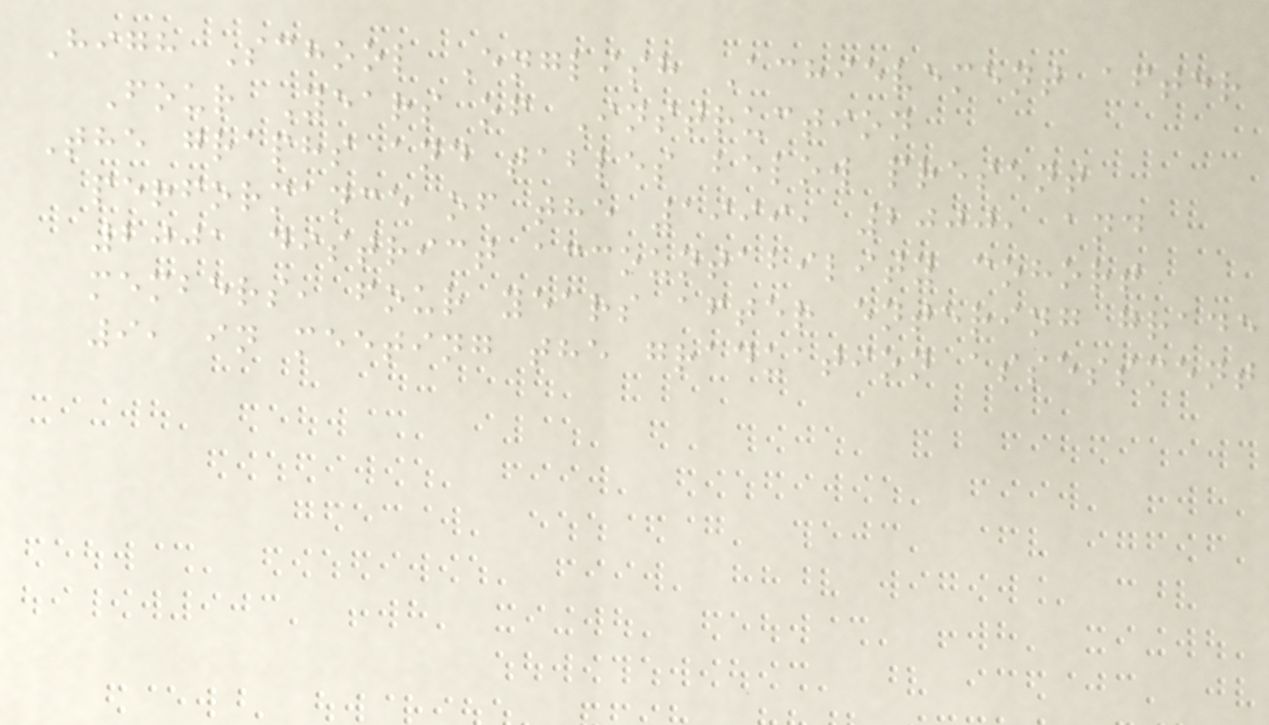High School English Achievement after
Four Years of Instruction
The graphs and tables below present
performance of the 1999, 2000, and
2001 district accountability cohort
members, four years after entering grade
9, in meeting the graduation assessment
